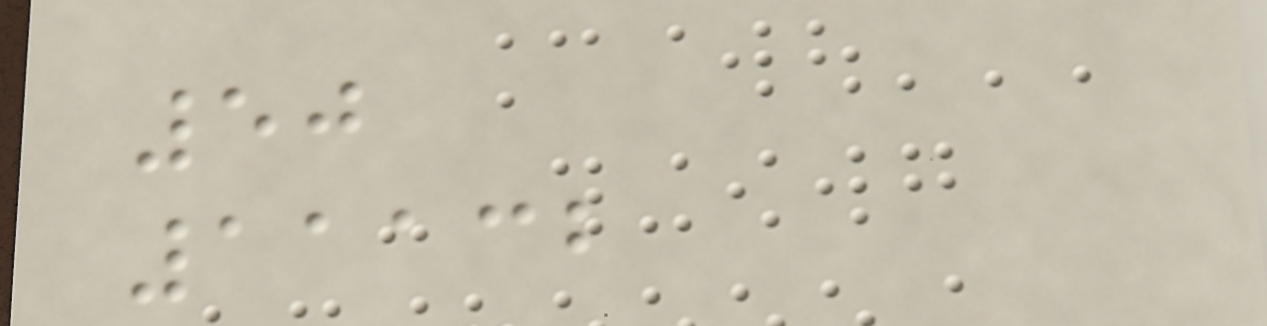50
11132
